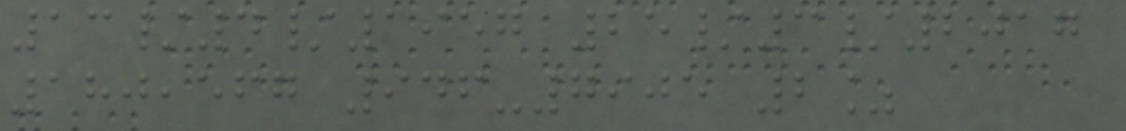13/4/1957 25/3/2017
180,567 946-7905 2%
